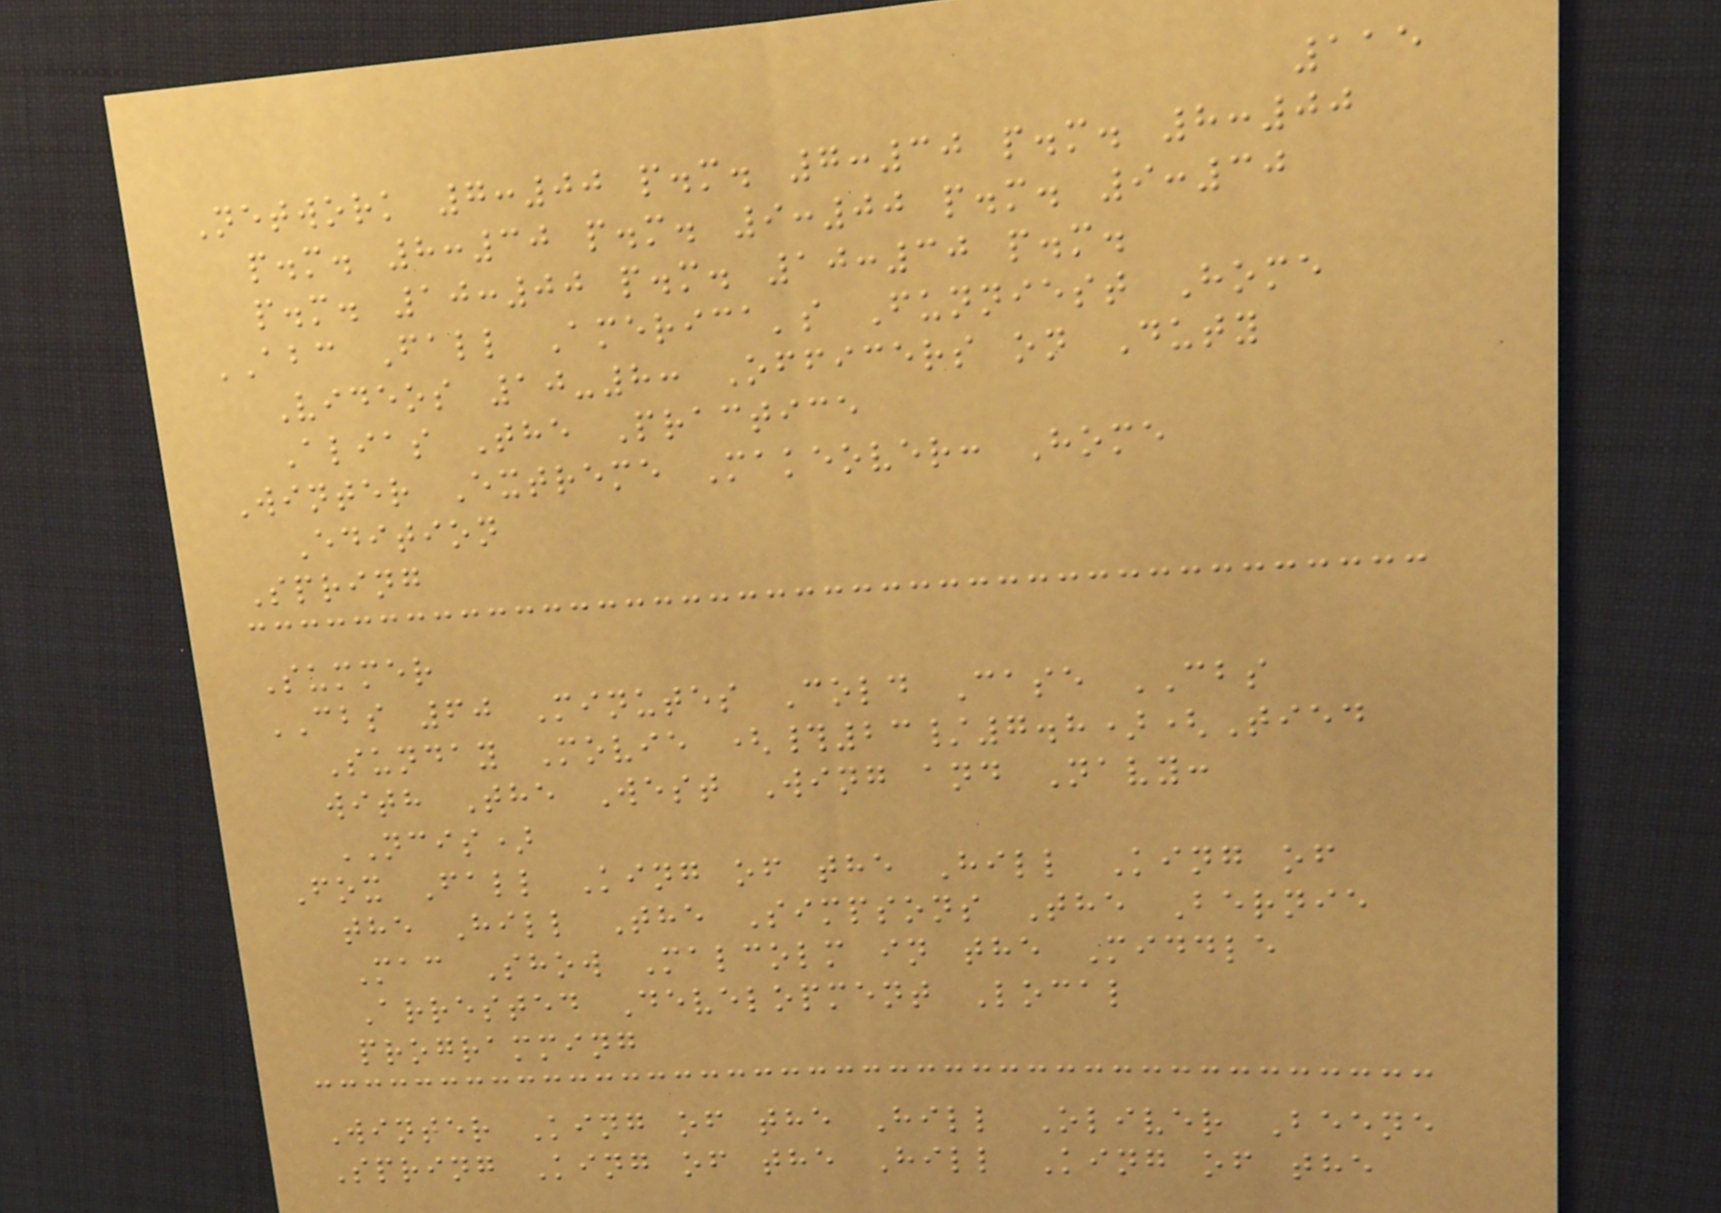115
Network 7:00 p.m. 7:30 p.m. 8:00
p.m. 8:30 p.m. 9:00 p.m. 9:30
p.m. 10:00 p.m. 10:30 p.m.
ABC Fall America's Funniest Home
Videos 10-8: Officers on Duty
Alias The Practice
Winter Extreme Makeover: Home
Edition
Spring
Summer
CBS 60 Minutes Cold Case CBS
Sunday Movie (#23/7.8)(Tied
with The West Wing and Navy:
NCIS)
Fox Fall King of the Hill King of
the Hill The Simpsons The Bernie
Mac Show Malcolm in the Middle
Arrested Development Local
programming
Winter King of the Hill Oliver Beene
Spring King of the Hill King of the
